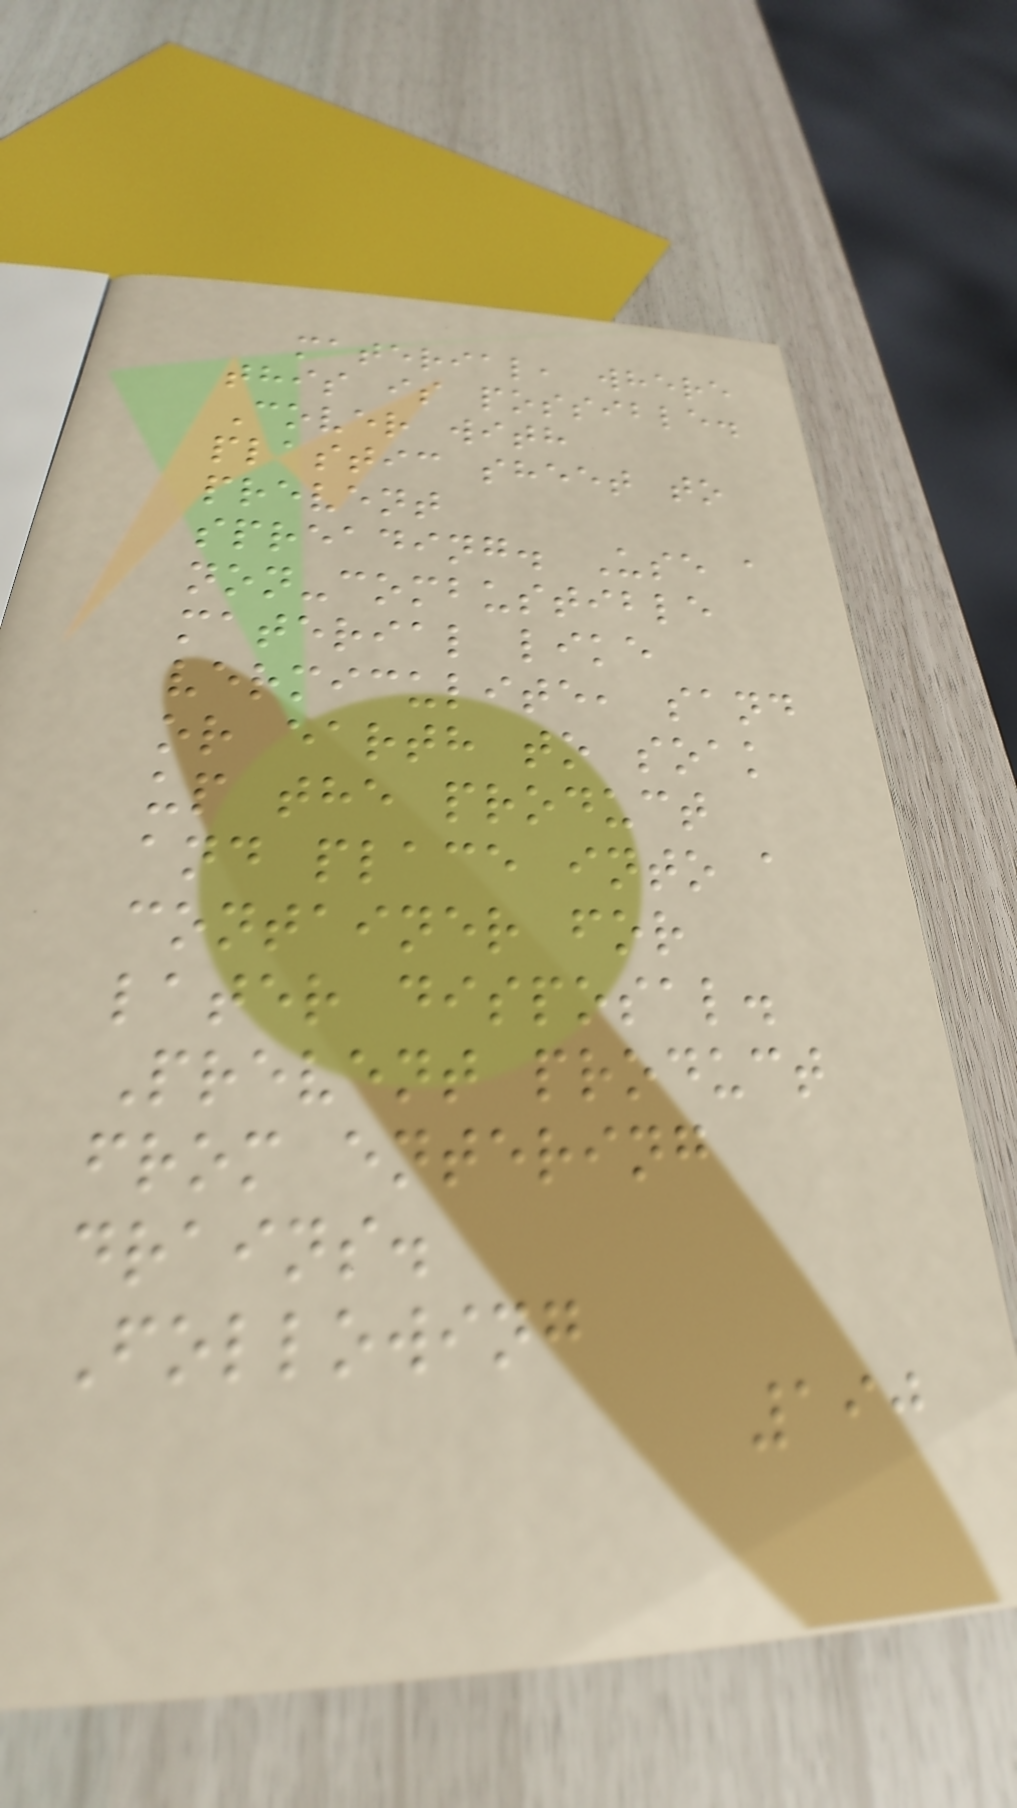material, where
this is possible.
Cover with
plastic sheet to
prevent
spreading. Use a
non-combustible
material like
vermiculite, sand
or earth to soak
up the product
and place into a
container for
later disposal.
Prevent product
from entering
drains.
Following
190
